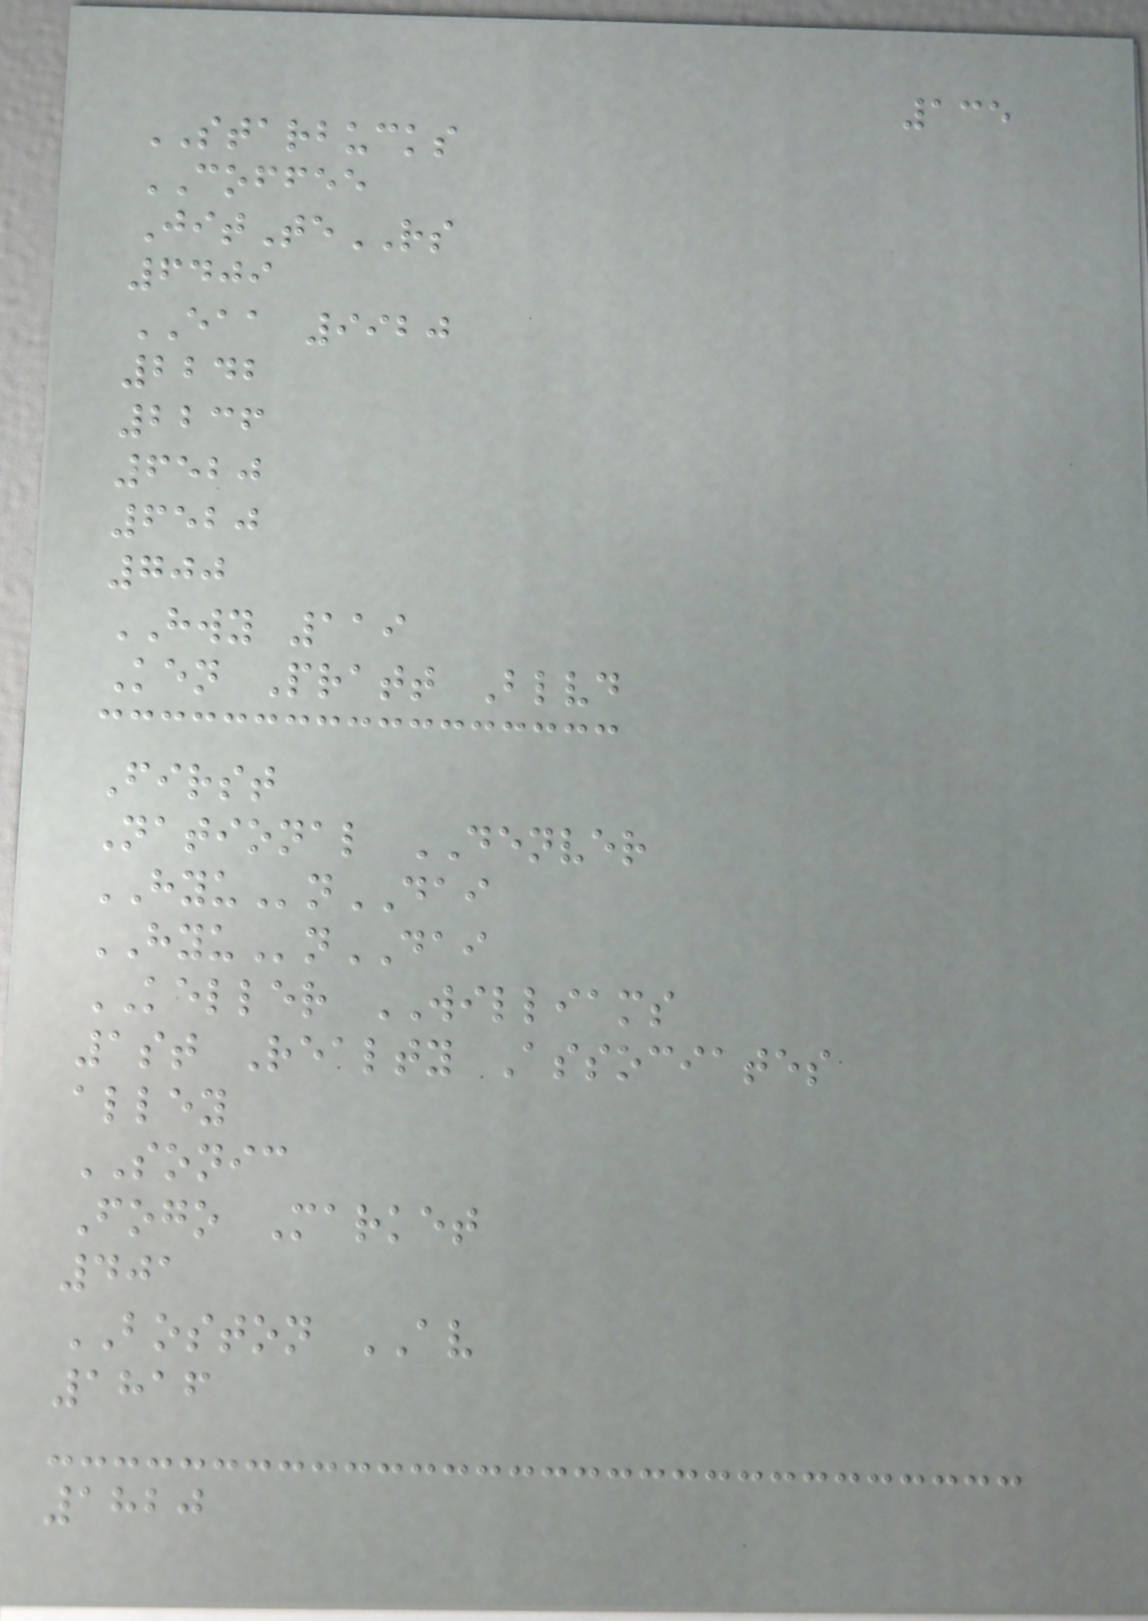135
STARBUCKS
COFFEE
JitTeRS
6409
EAA 9920
2242
2236
6520
6520
700
HWY 119
Ken Pratt Blvd
First
National DENVER
HYUnDAI
HYUnDAI
KELLER WILLIAMS
1st Realty Associates
alley
SONIC
Fogo Market
401
BOSTON AV
1816
1820
